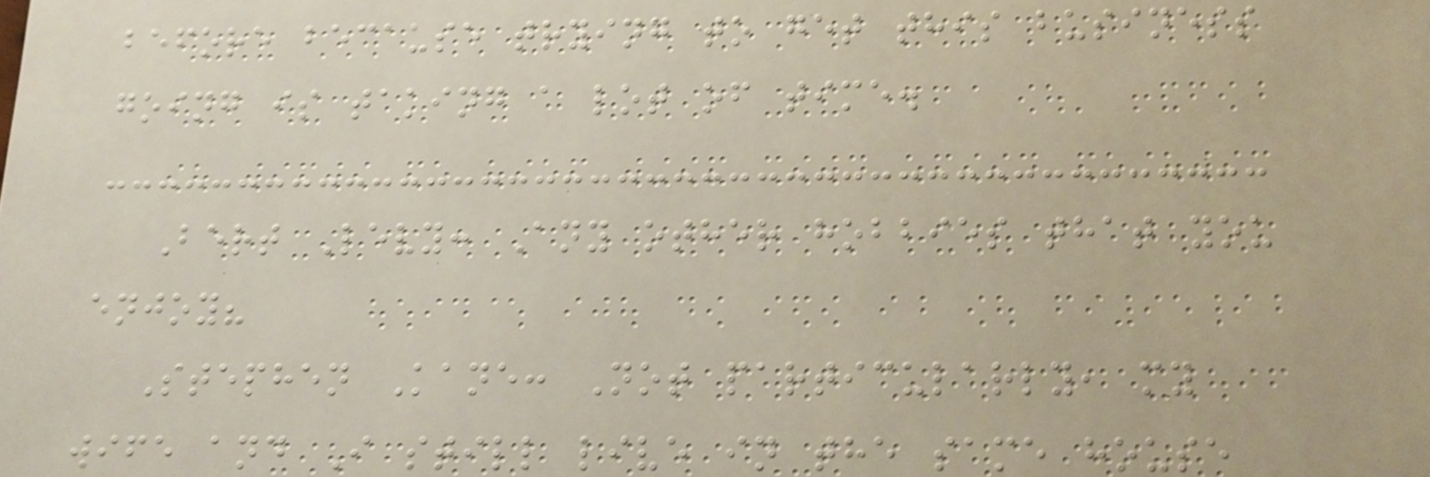before because trying to get this business
going is taking a lot of time.
Bert Levy: Any other hobbies that you
enjoy?
Stephen Kane: Not particularly, my
wife and I still live in the same house
